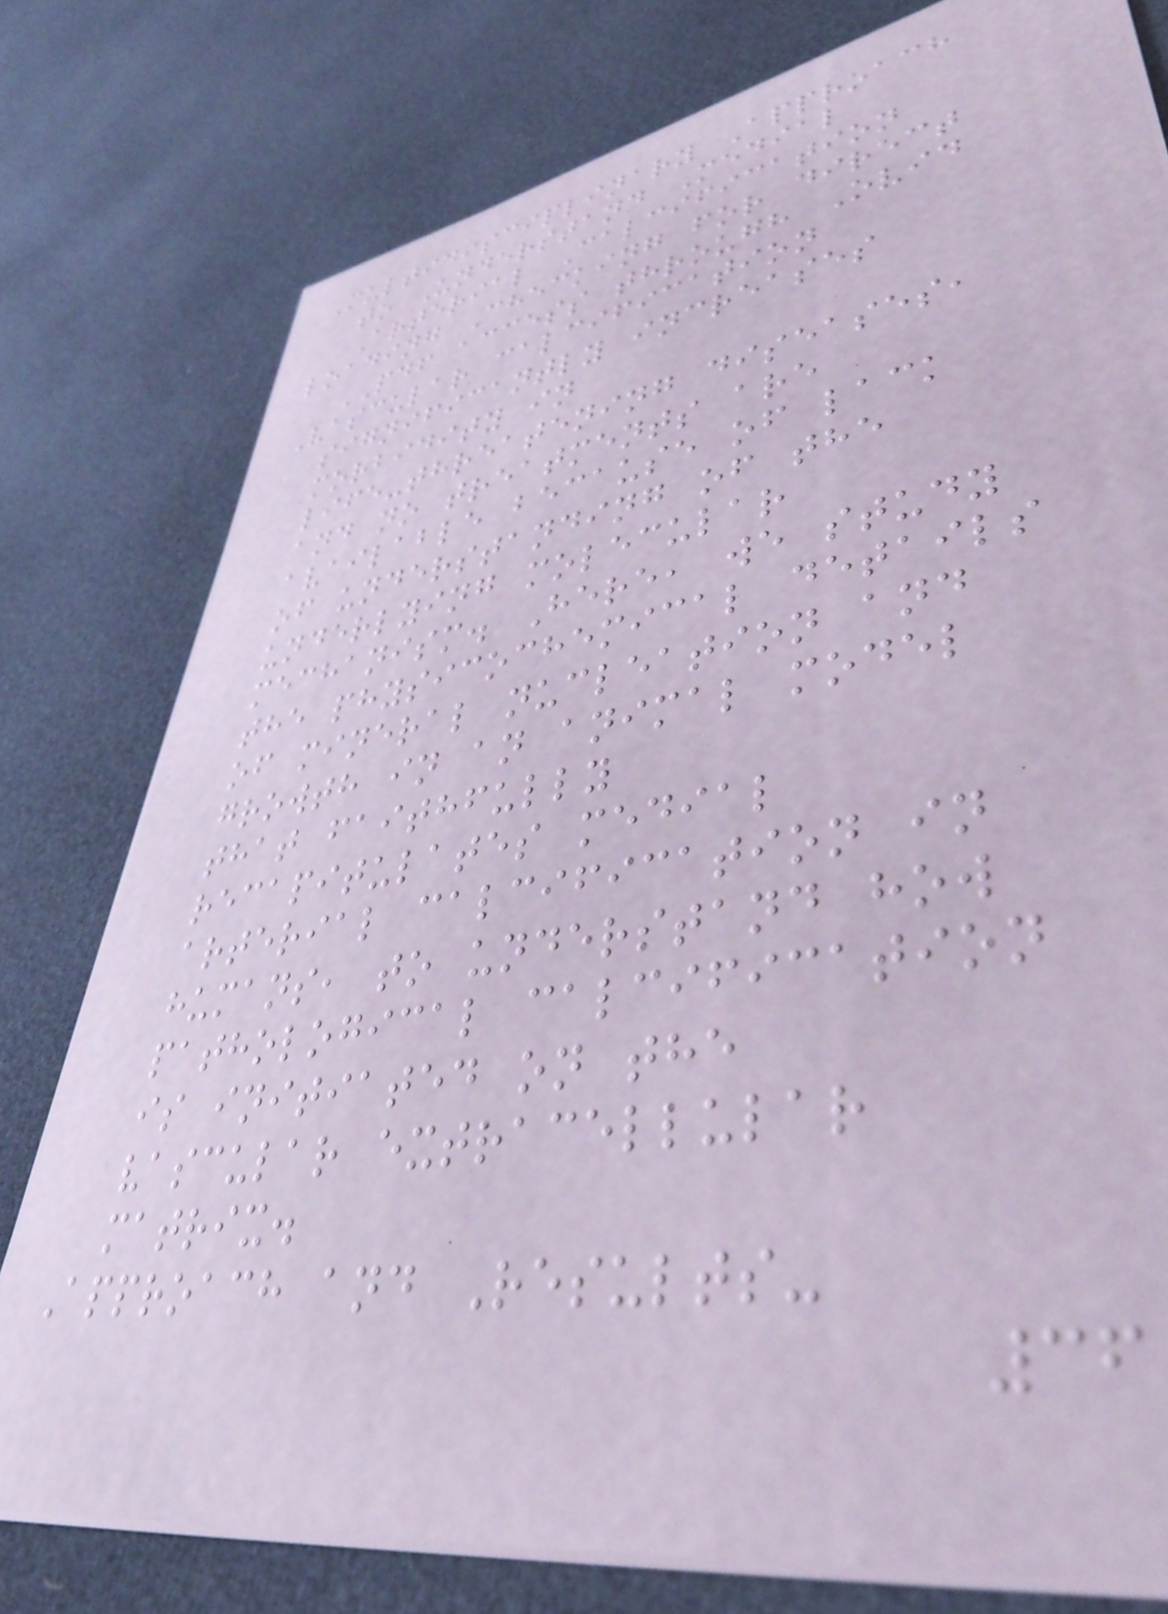Multidisciplinary Approach
to Understand Medial
Arterial Calcification
loading Checking for direct
PDF access through Ovid
Vascular calcification
significantly increases
morbidity in
life-threatening diseases,
and no treatments are
available because of lack
of understanding of the
underlying molecular
mechanism. Here, we study
the physicochemical details
of mineral nucleation and
growth in an animal model
that faithfully
recapitulates medial
arterial calcification in
humans, to understand how
pathological calcification
is initiated on the
vascular extracellular
matrix.
Approach and Results-
36
